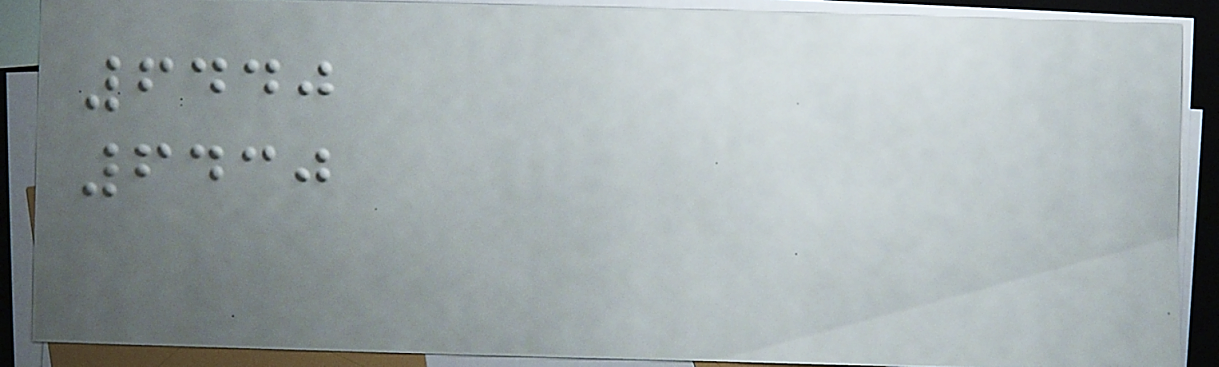6440
6430
